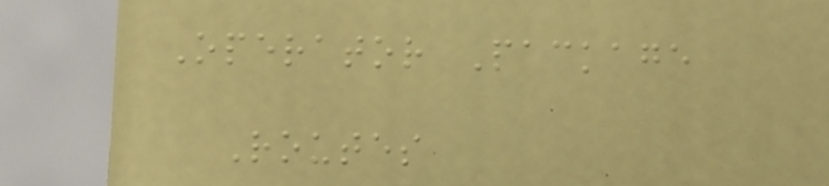Operator Package
Routes
